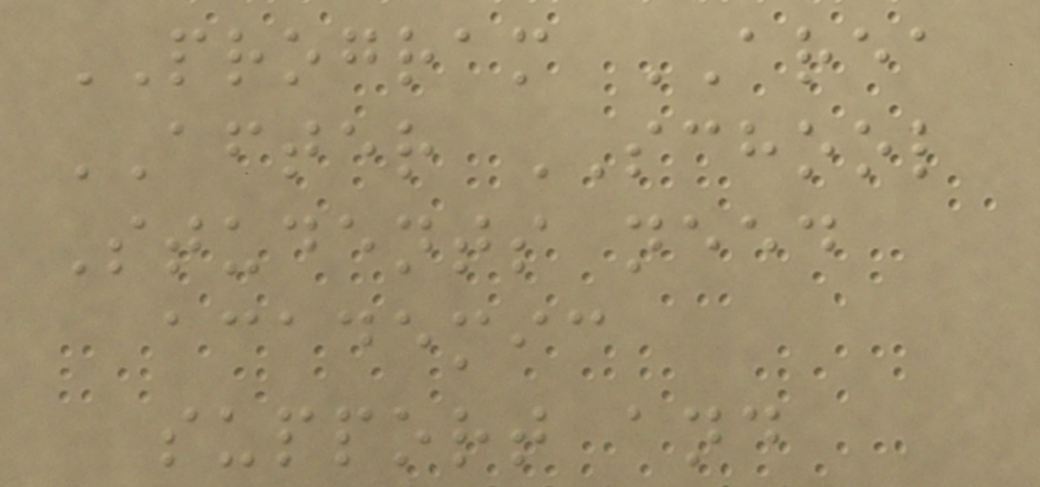PROGRAM AREA
AFTER SCHOOL
Students need
academic
support and
